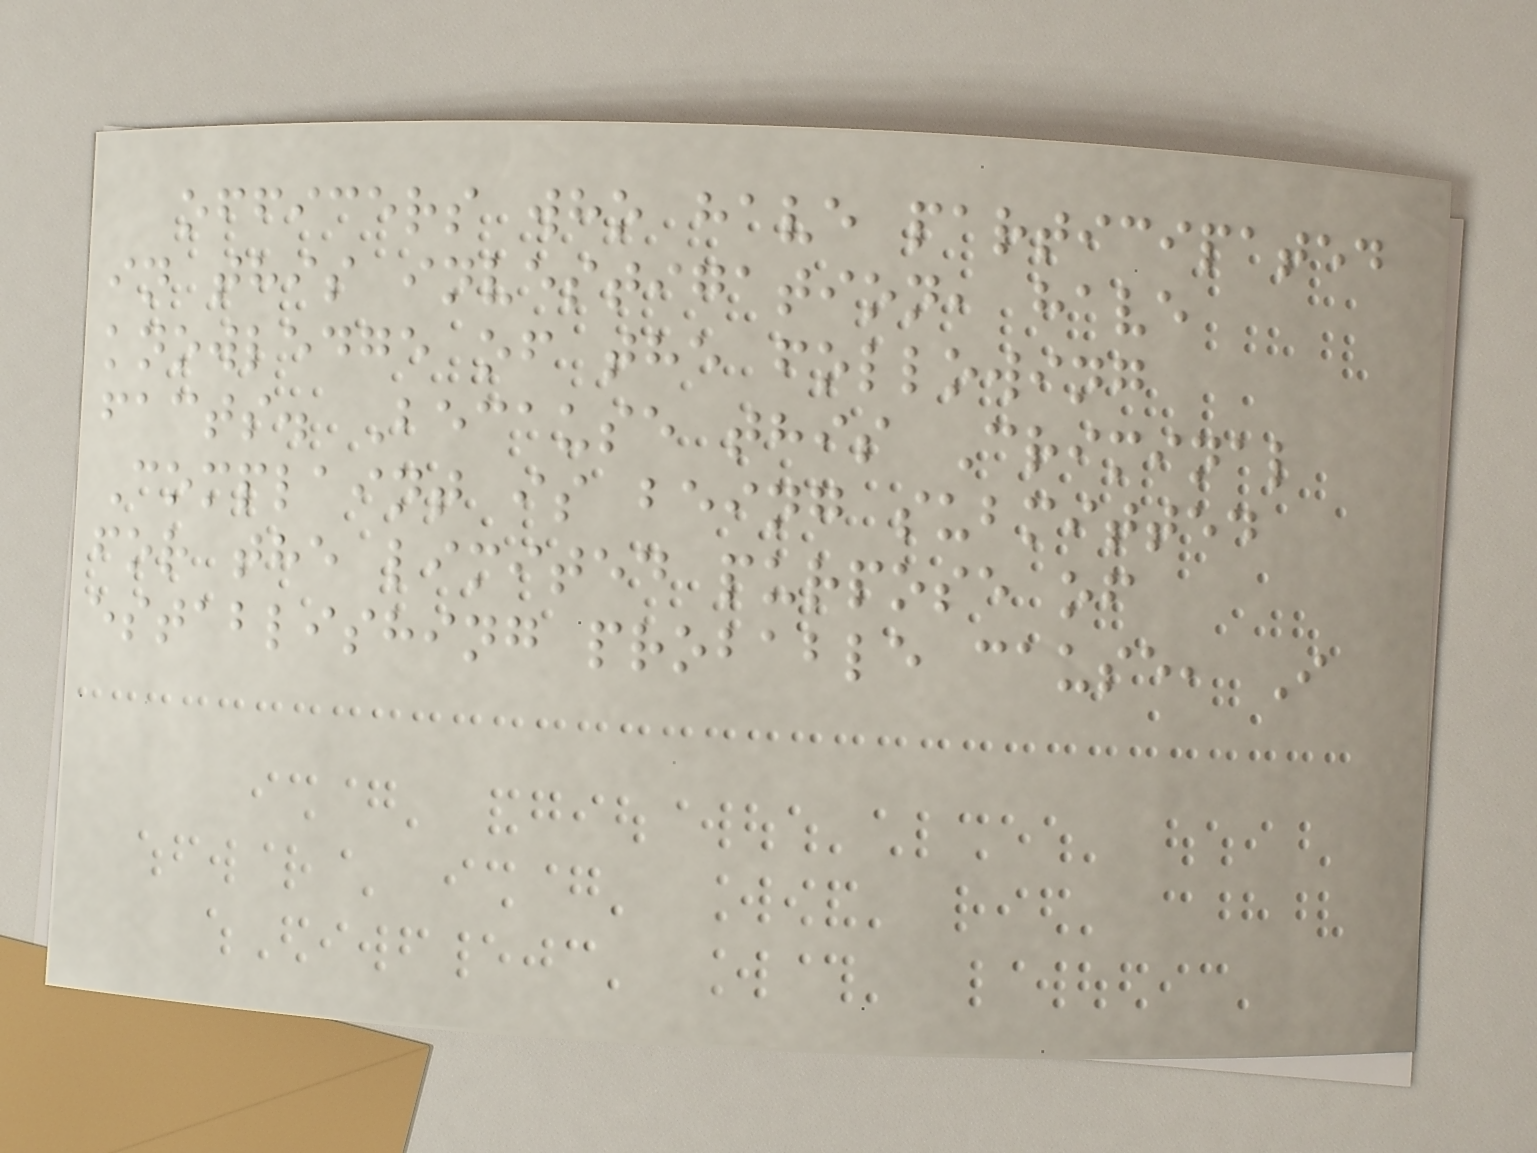officers who have participated
in this investigation, have
knowledge of the following
facts. Because this Criminal
Complaint is being submitted
for the limited purpose of
establishing probable cause, I
